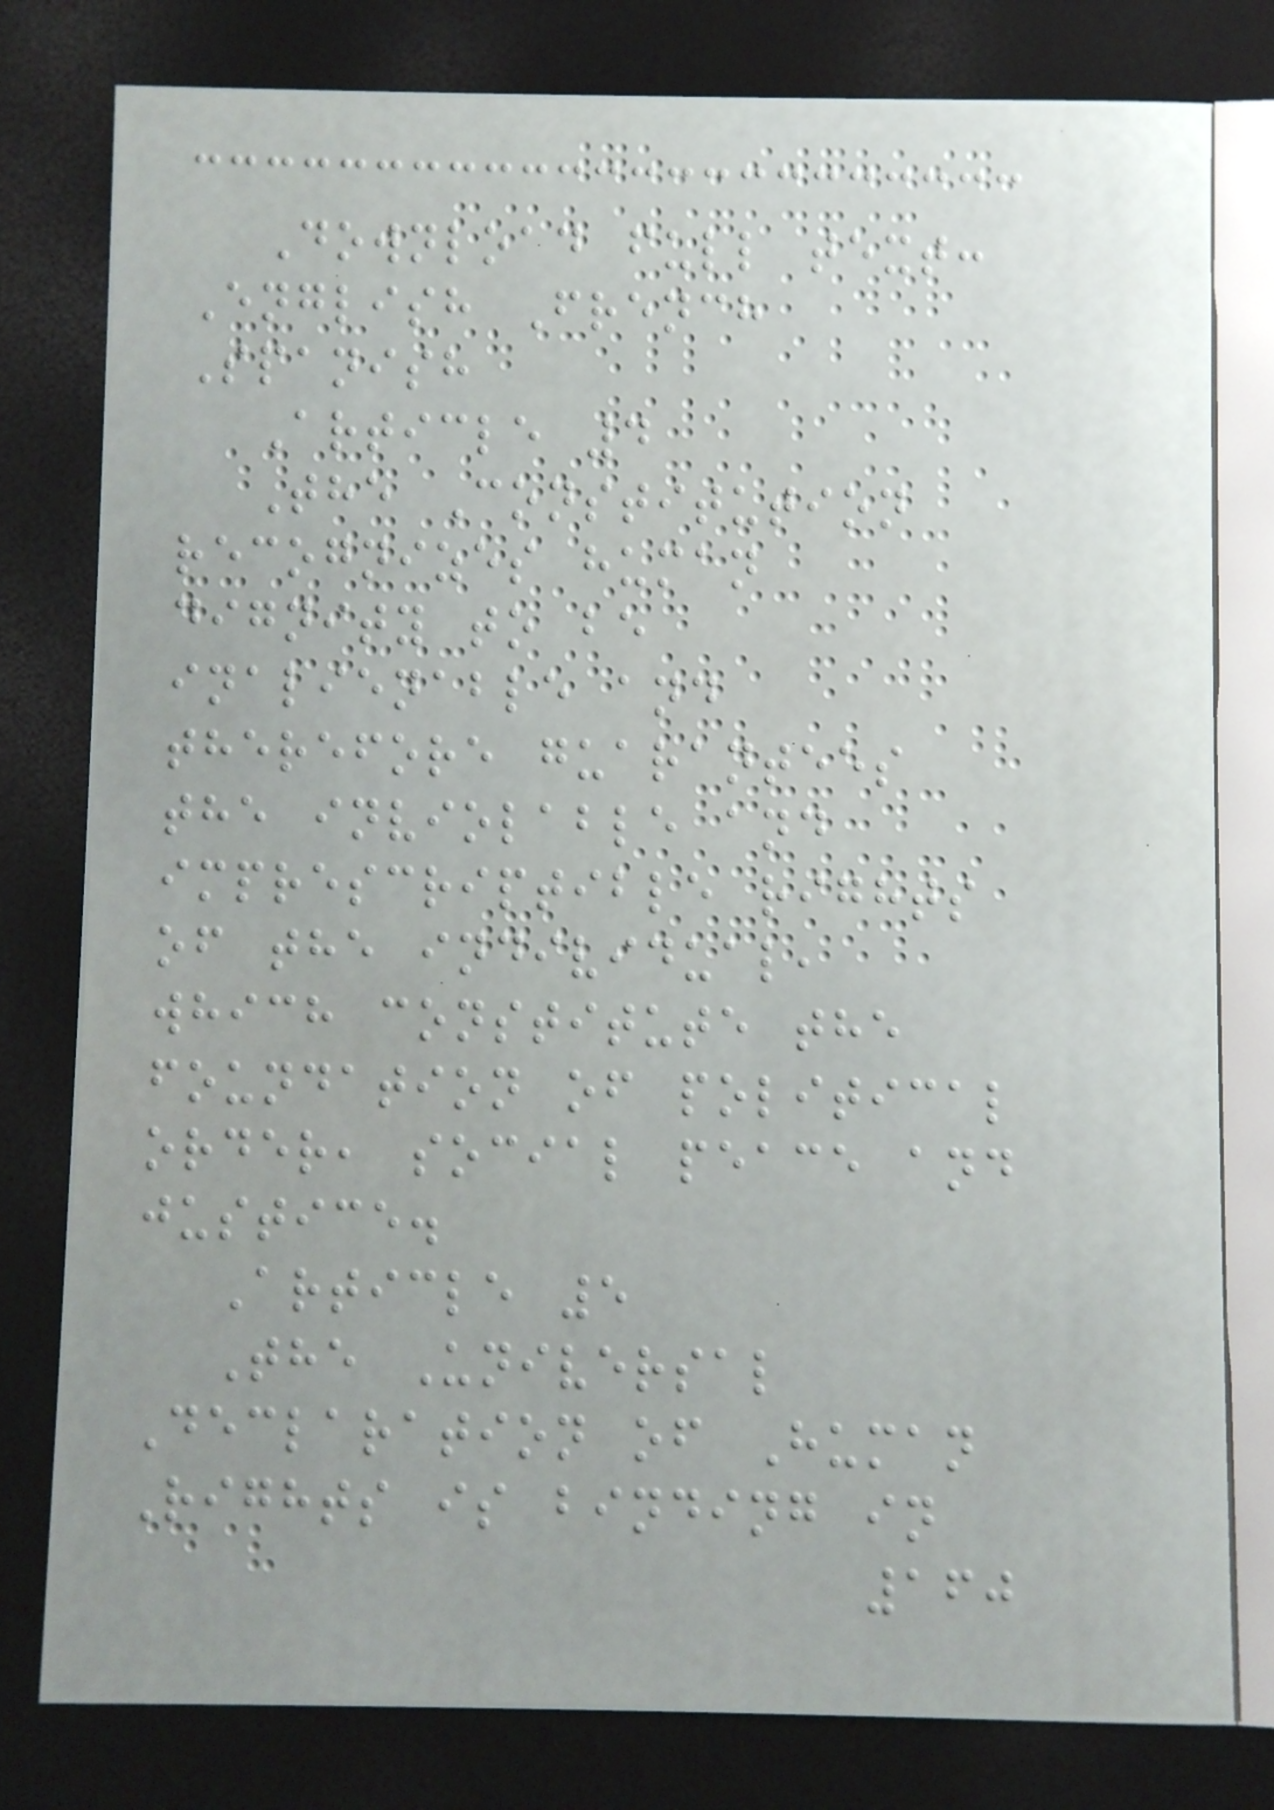Download full text:
English French
Spanish
Article 4
The Constitution
recognizes human
dignity to be
inalienable and
therefore guarantees
the inviolable and
imprescriptible rights
of the individual,
which constitute the
foundation of political
order, social peace and
justice.
Article 5
The Universal
Declaration of Human
Rights is binding in
160
